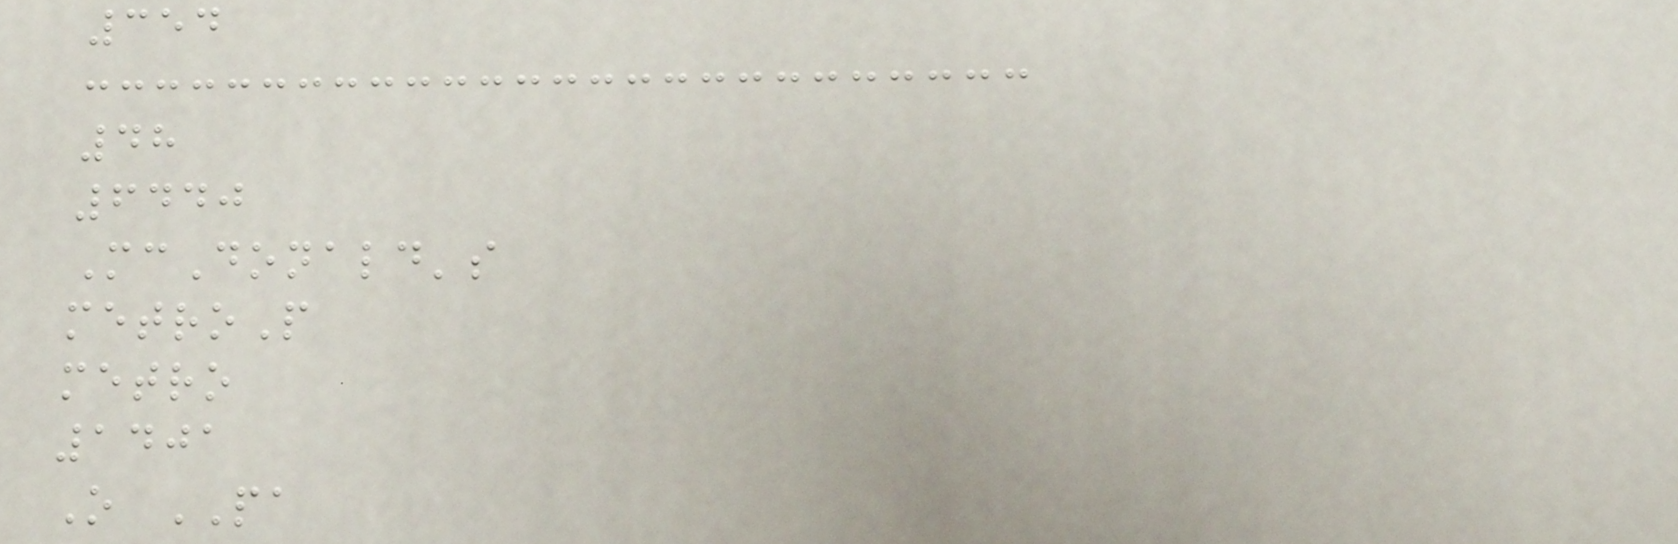354
48
6440
McDonald's
metroP
metro
1401
O PA
